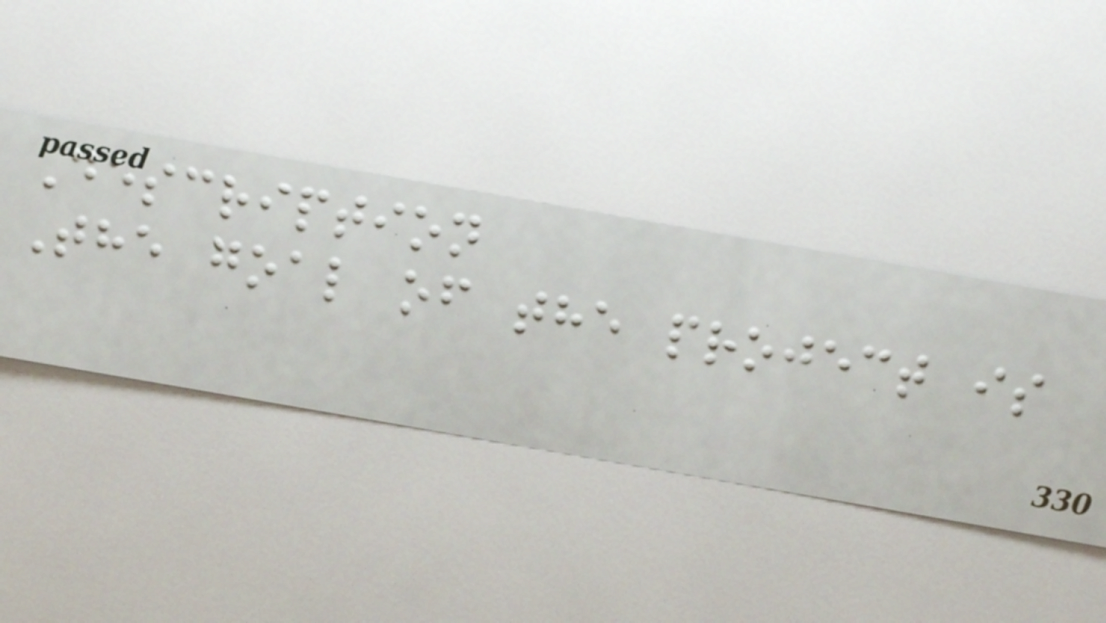Description
The goal of the project is
